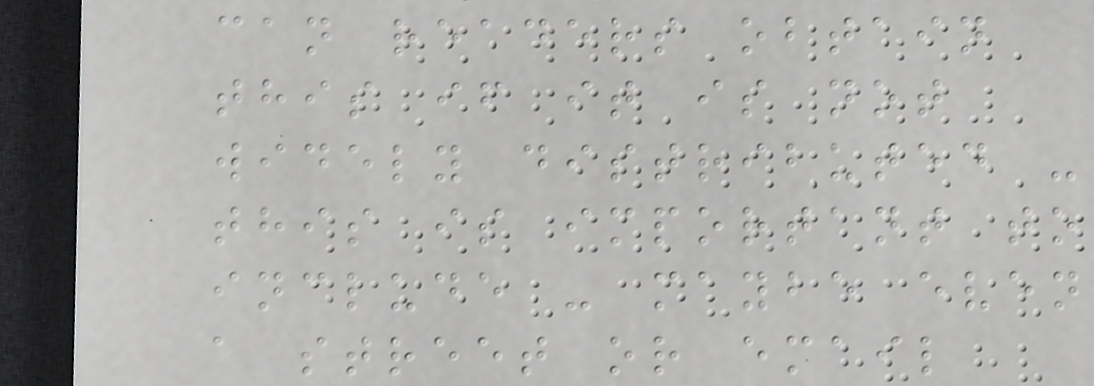can readers obtain
this if it is not
widely distributed -
this is important to
include - maybe even
a street or email
